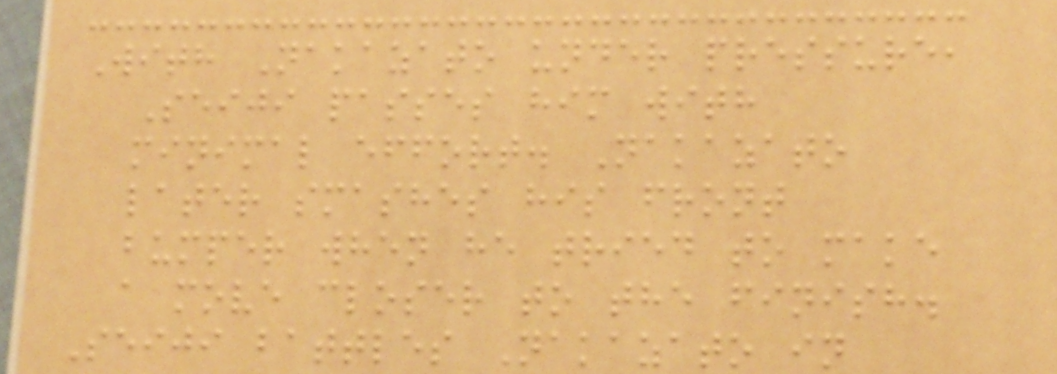With Nakazato under pressure,
Seiji passes him with
minimal effort. Nakazato
later smashes his front
bumper when he tried to make
a move closer to the finish.
Seiji battles Nakazato in
